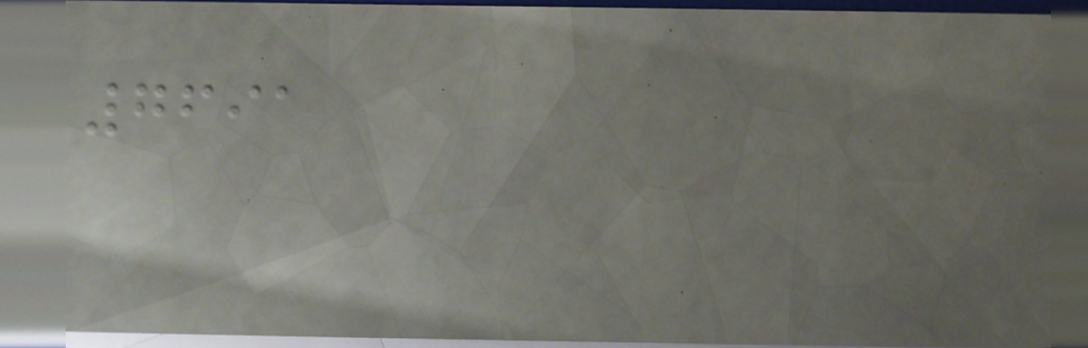7691
